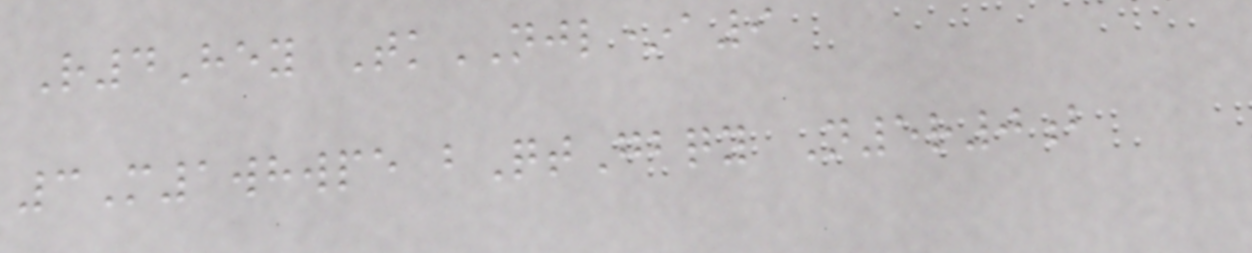R4Hey TkNJL*a9
3M1whwpe bQtGbqy N5r0b
